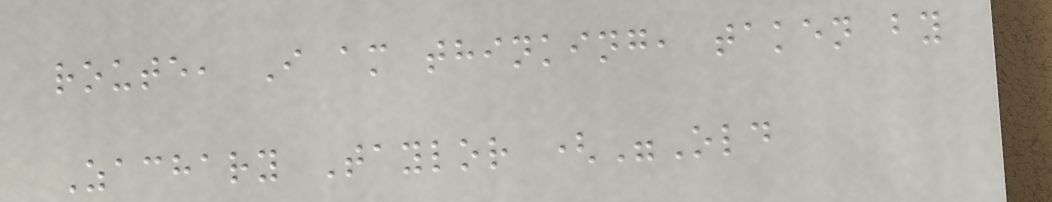route, I am thinking, taken by
Zachary Taylor ("Old
